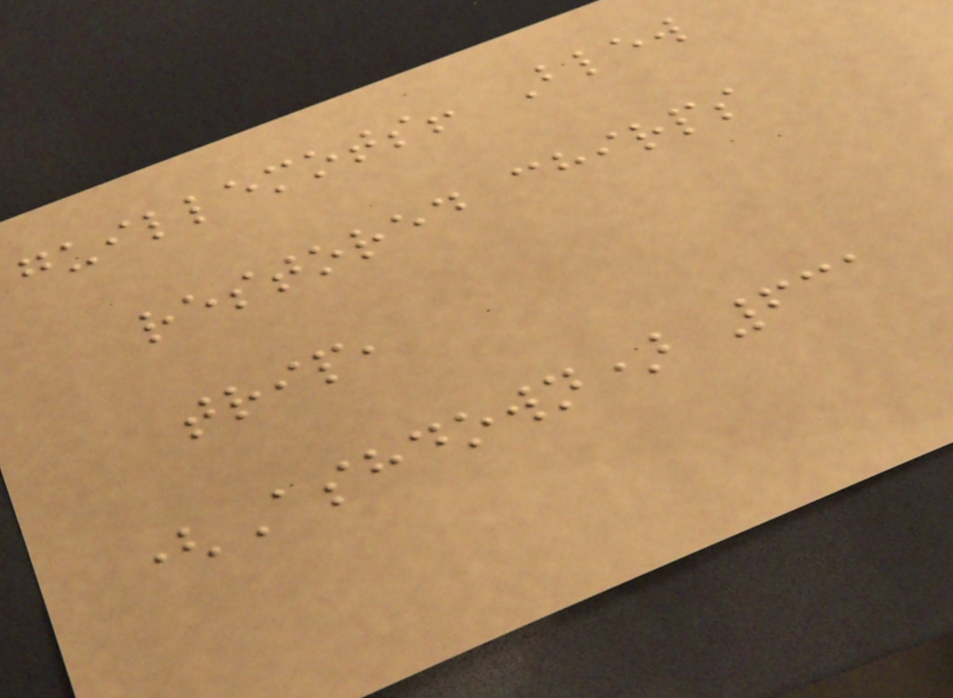guillemots! Blew
restored chirps
trip,
(Ashdown) 631
